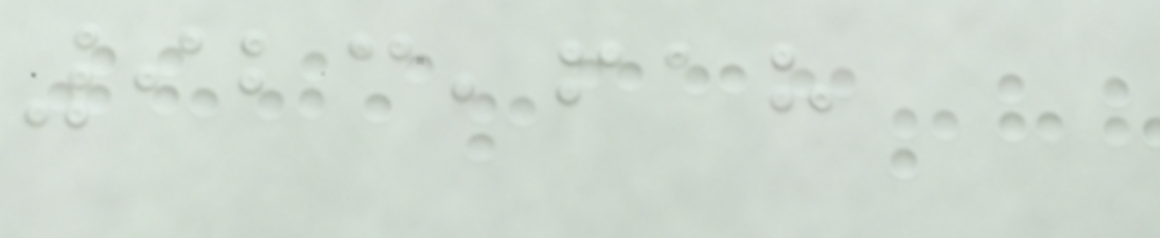923,618
